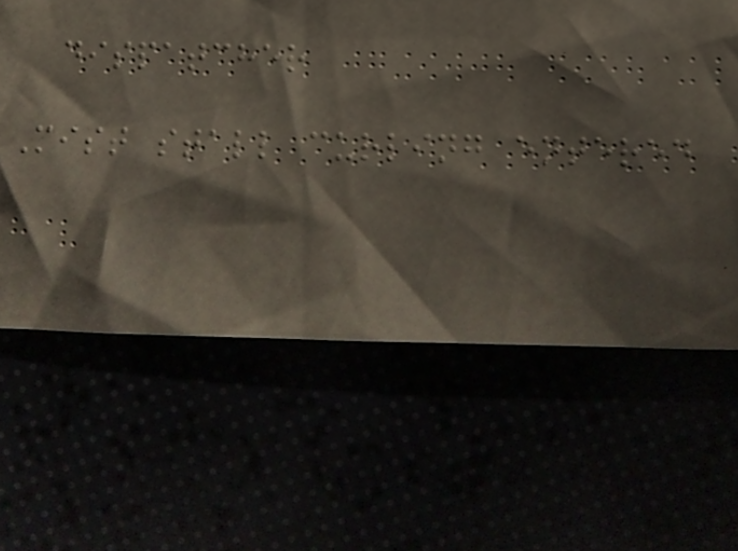dispatcher
Mist stall curling entered
